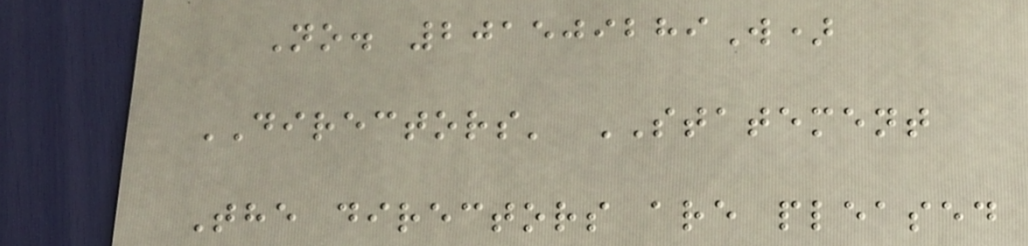No. 201509289W)
DIRECTORS' STATEMENT
The directors are pleased
